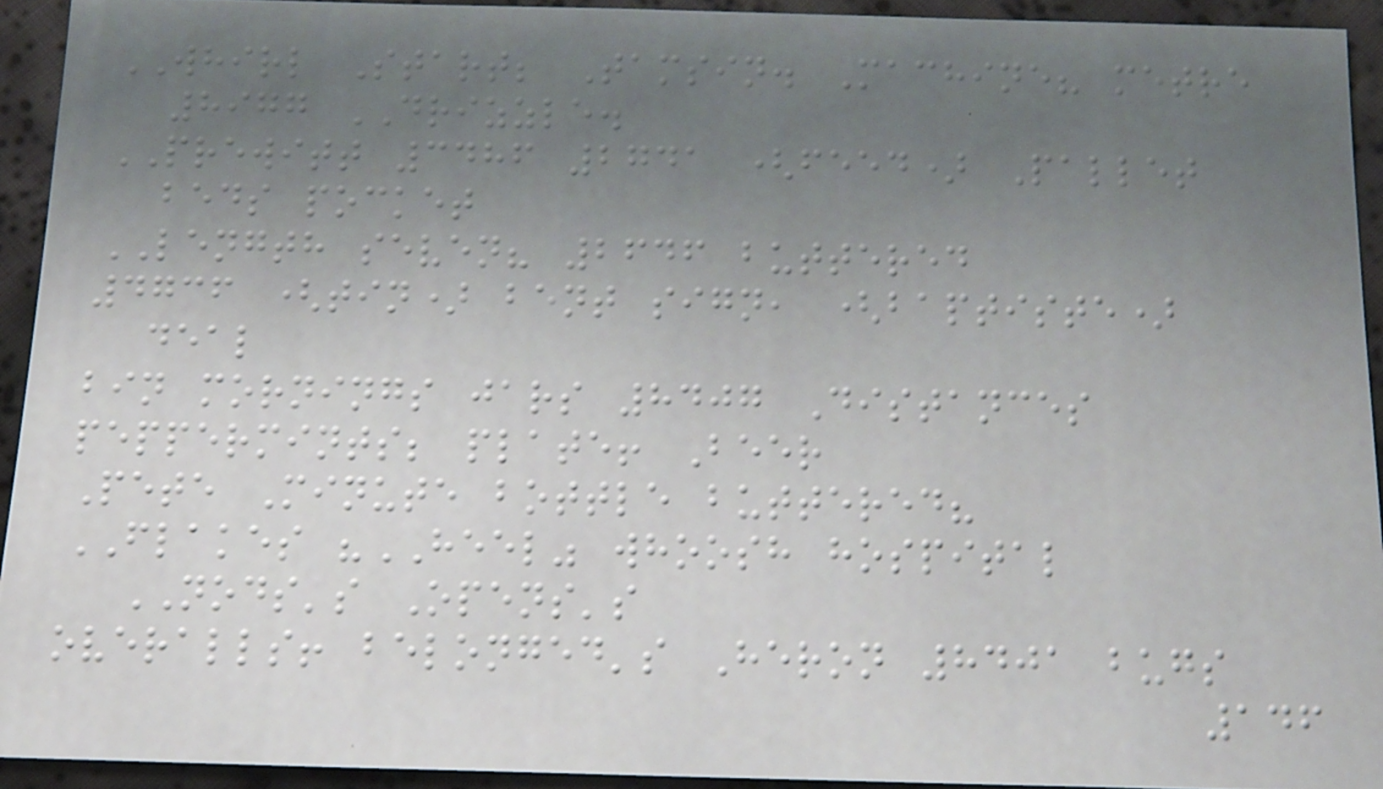WHIRL Start; Tamsin. Machine? metre
8977 DRIZZLE.
PREWITT 3486 2741 (feed) Pallet
beds pocket
LENGTH seven? 2646 buttered
4736 (tin) bent sign, (baptiste)
deal
bin mornings jars 8407 Distances
peppermints; plate! Beer
Pete Minute bottle buttered?
FLAKES "HEEL" whoosh hospital
NODS's Opens's
overalls! belonged's Heron 8401 bugs
146
